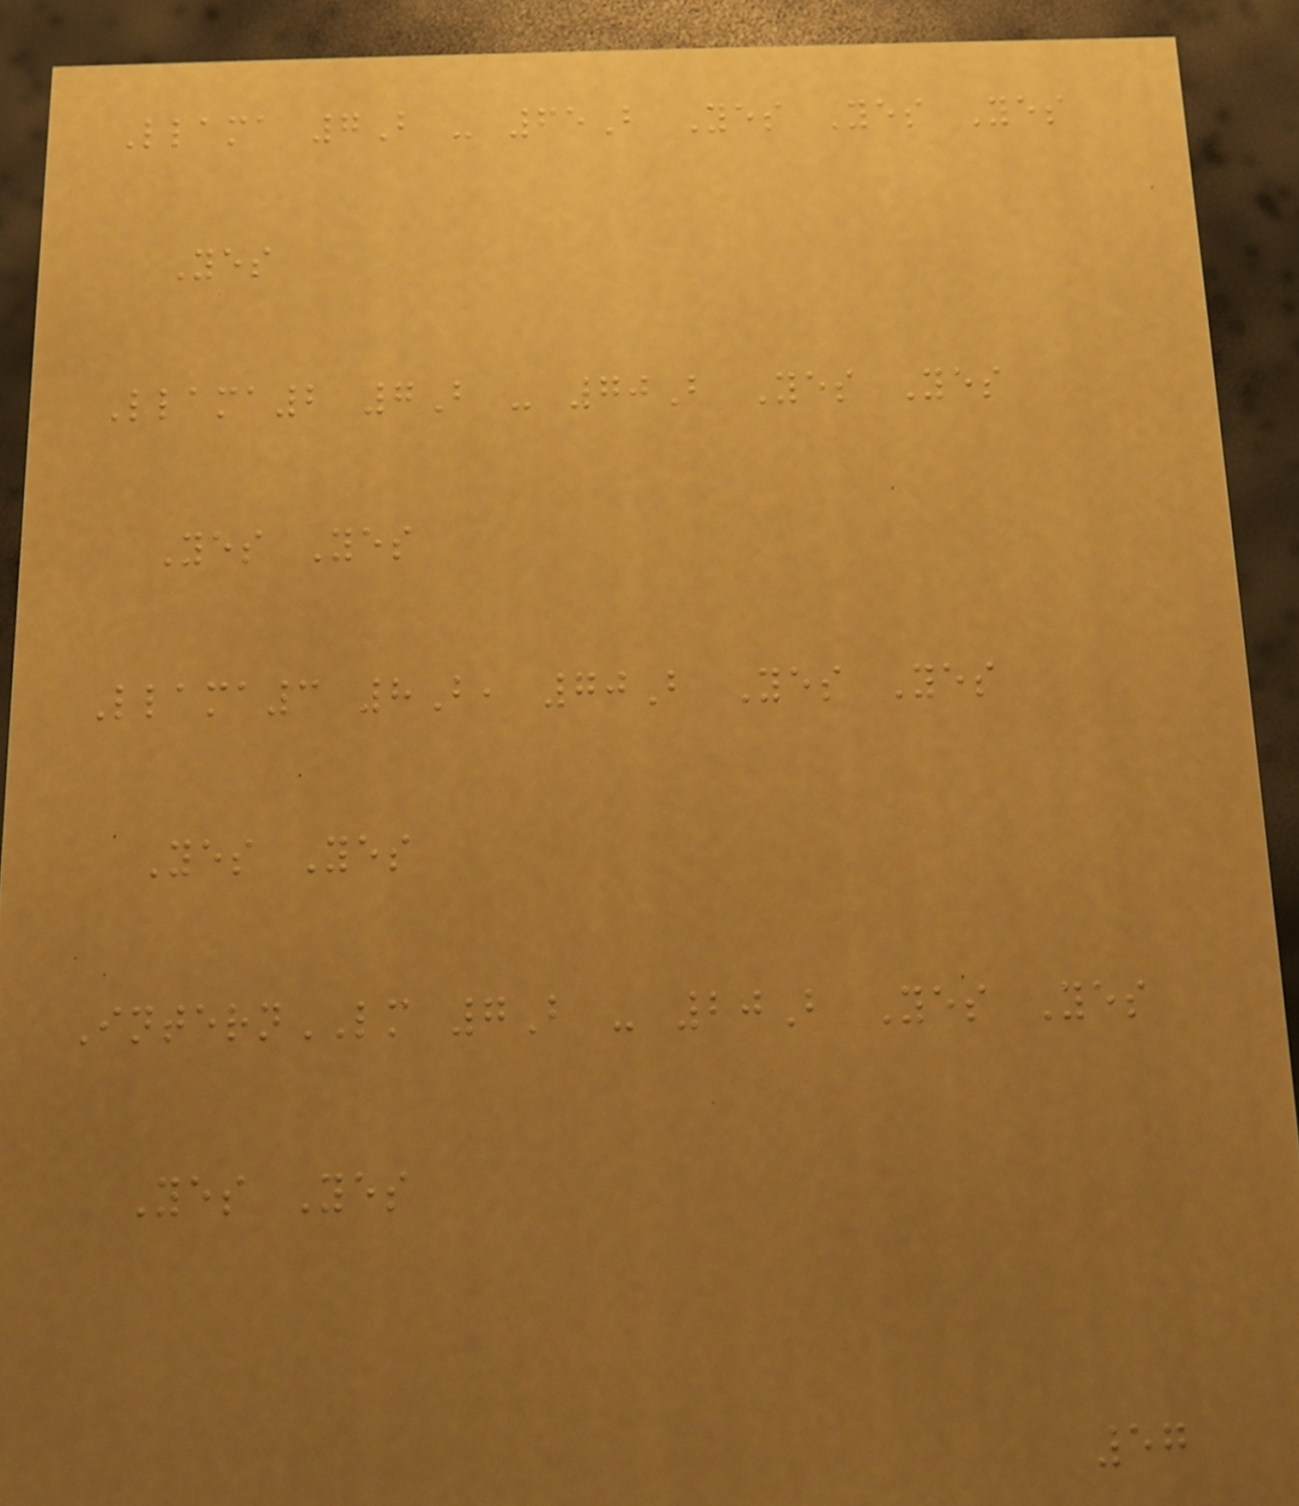Llama 7B - 65B Yes Yes Yes
Yes
Llama2 7B - 70B Yes Yes
Yes Yes
Llama3 8B, 70B Yes Yes
Yes Yes
InternLM 7B - 20B Yes Yes
Yes Yes
57
